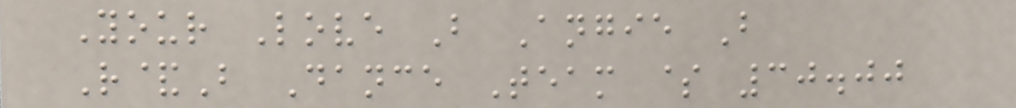Your Love B Angie B
R&B Dance Team $ 30.00
